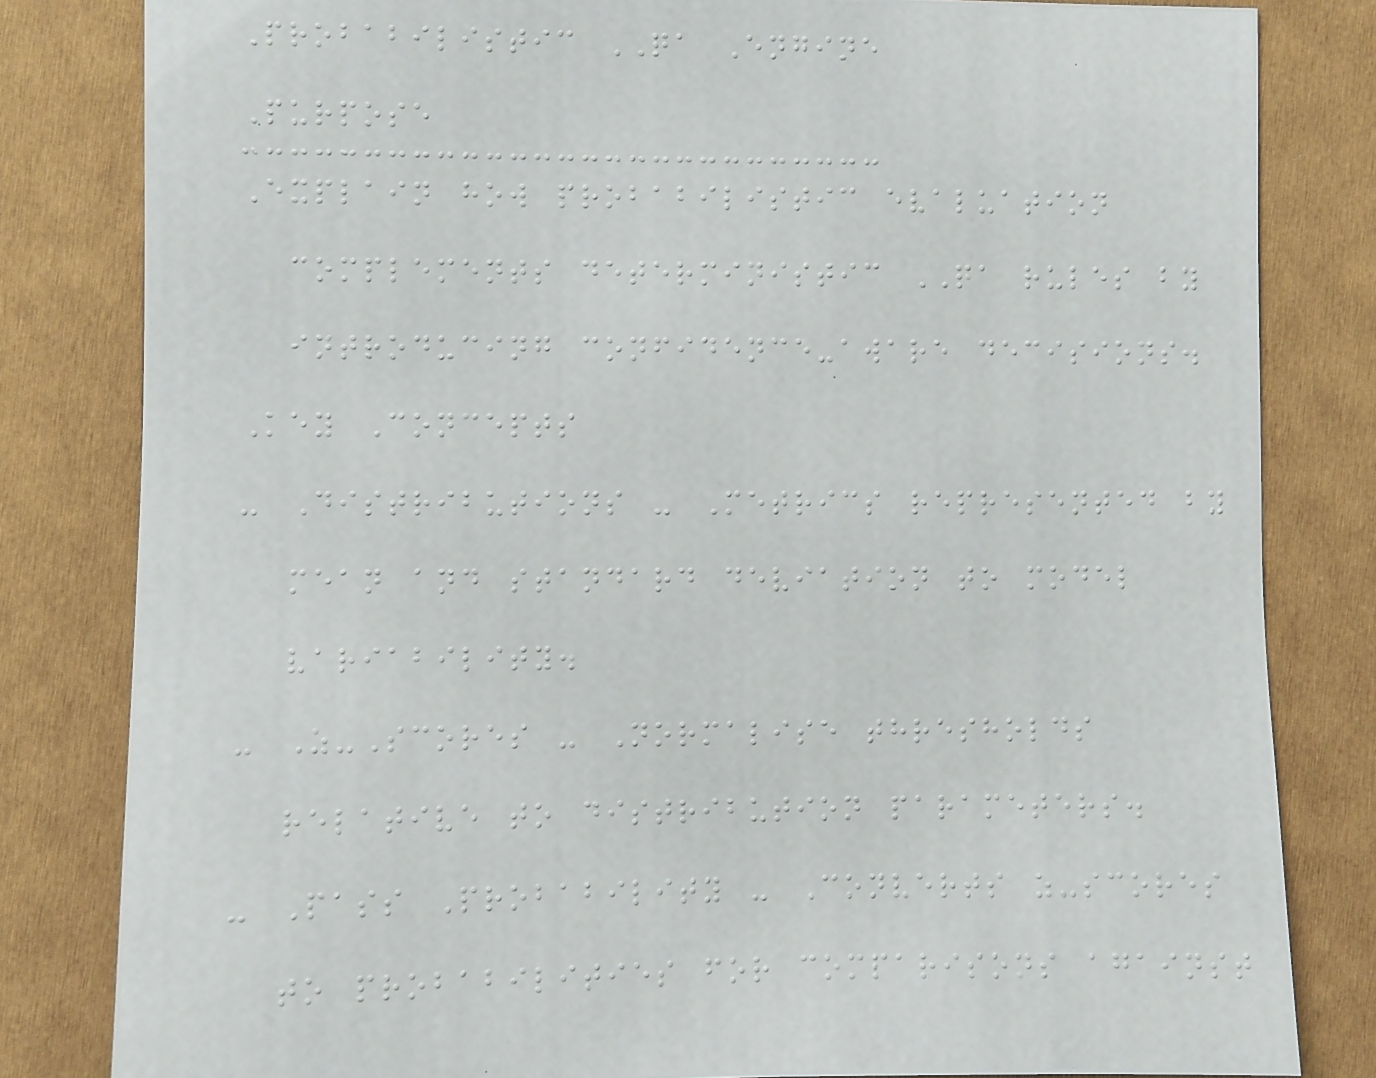Probabilistic QA Engine
Purpose
Explain how probabilistic evaluation
complements deterministic QA rules by
introducing confidence-aware decisions.
Key Concepts
- Distributions - Metrics represented by
mean and standard deviation to model
variability.
- Z-Scores - Normalise thresholds
relative to distribution parameters.
- Pass Probability - Converts z-scores
to probabilities for comparisons against
